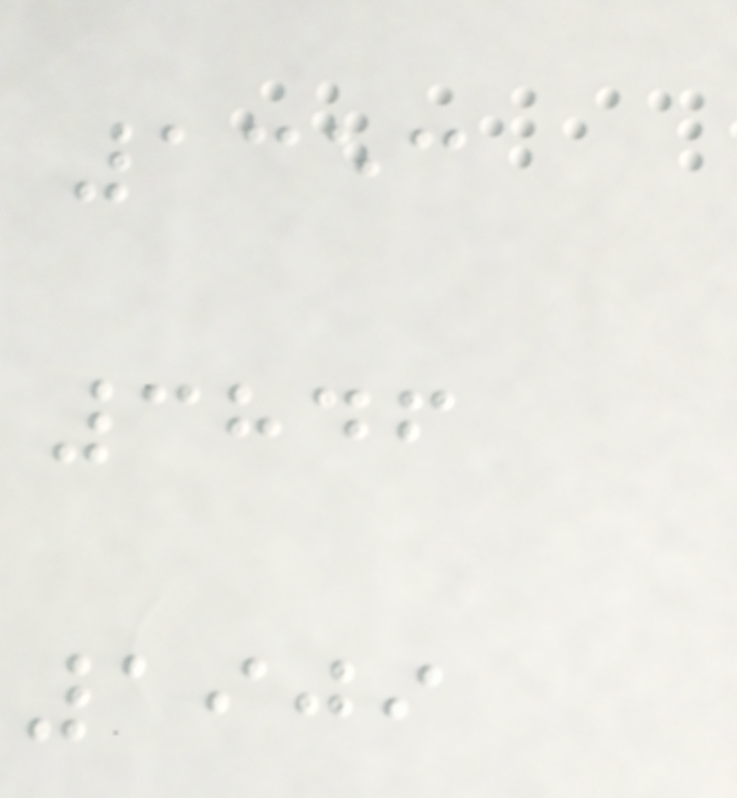1353
3846
1909
